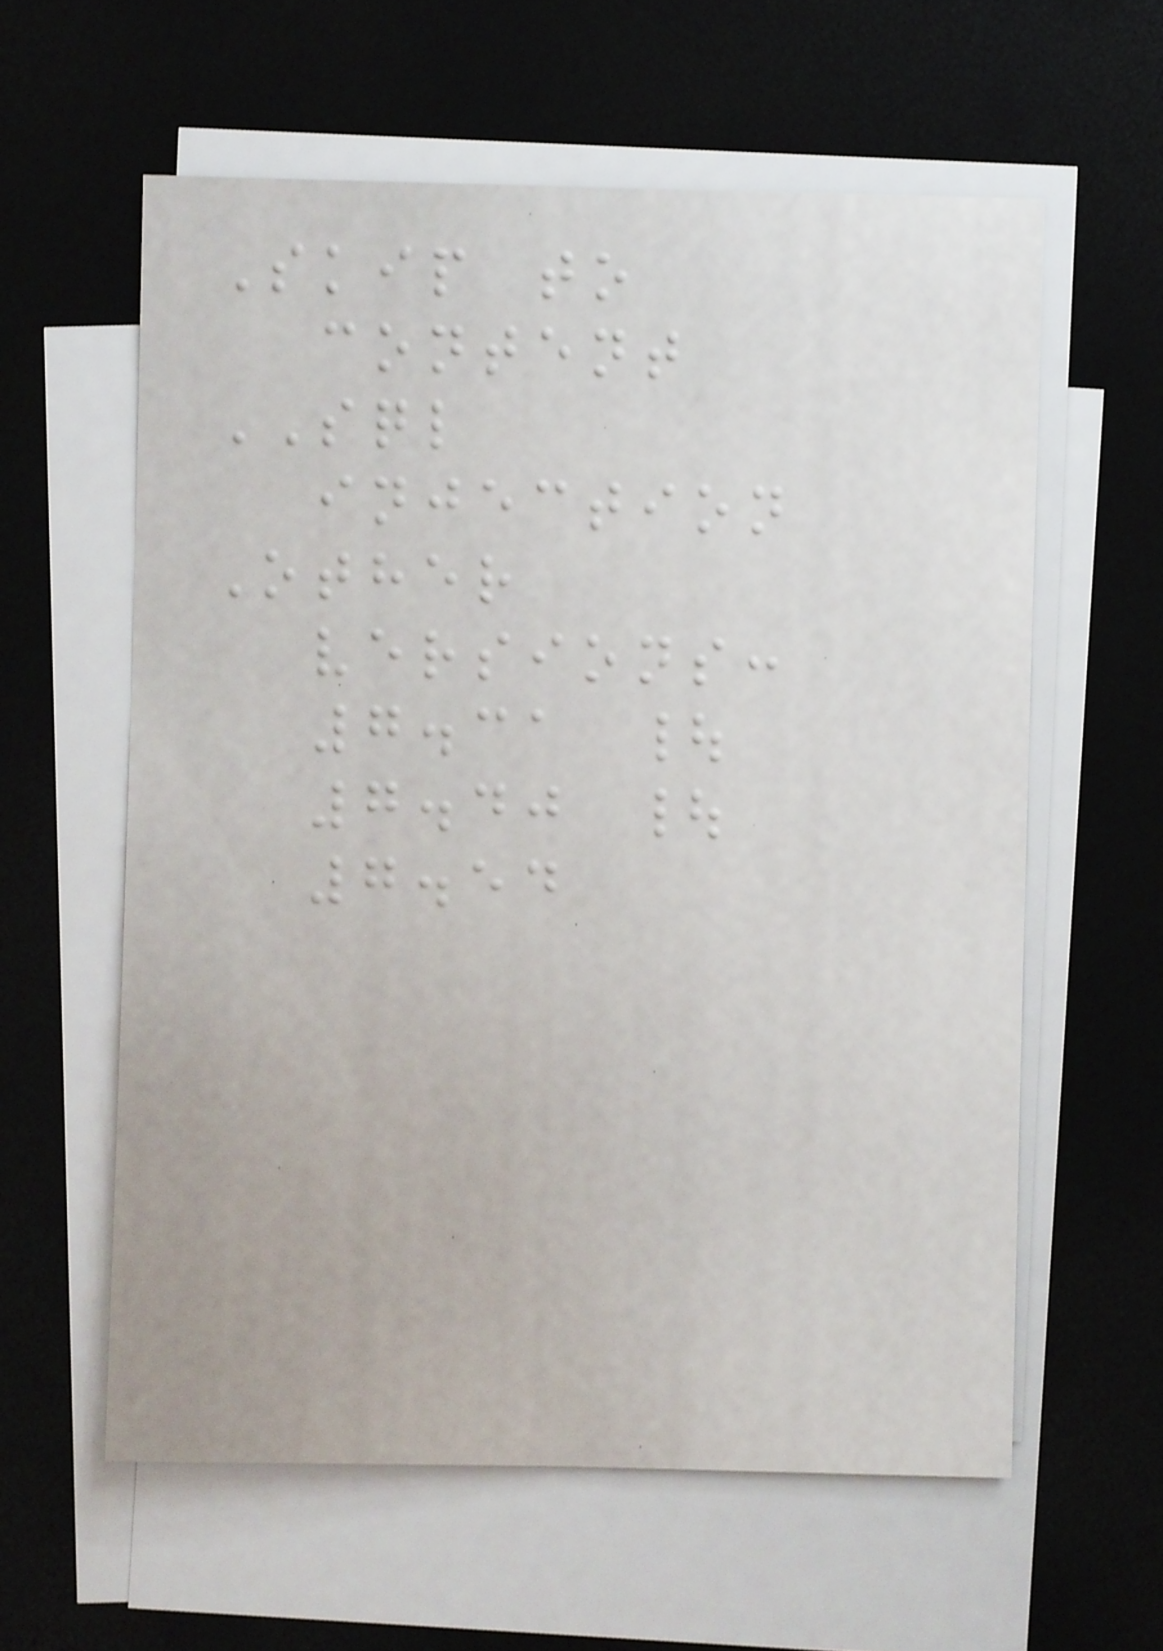Skip to
content
SQL
injection
Other
versions:
7.31 |
7.40 |
7.54
